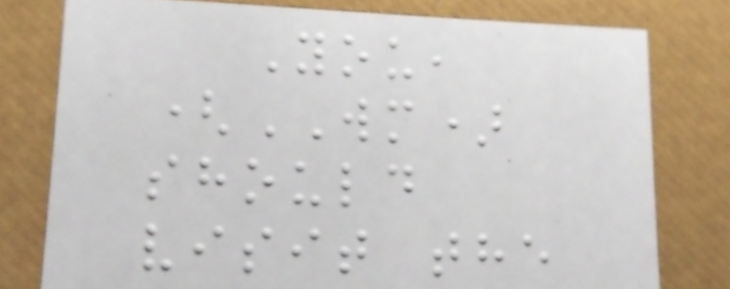You,
(WM)
should
visit the
